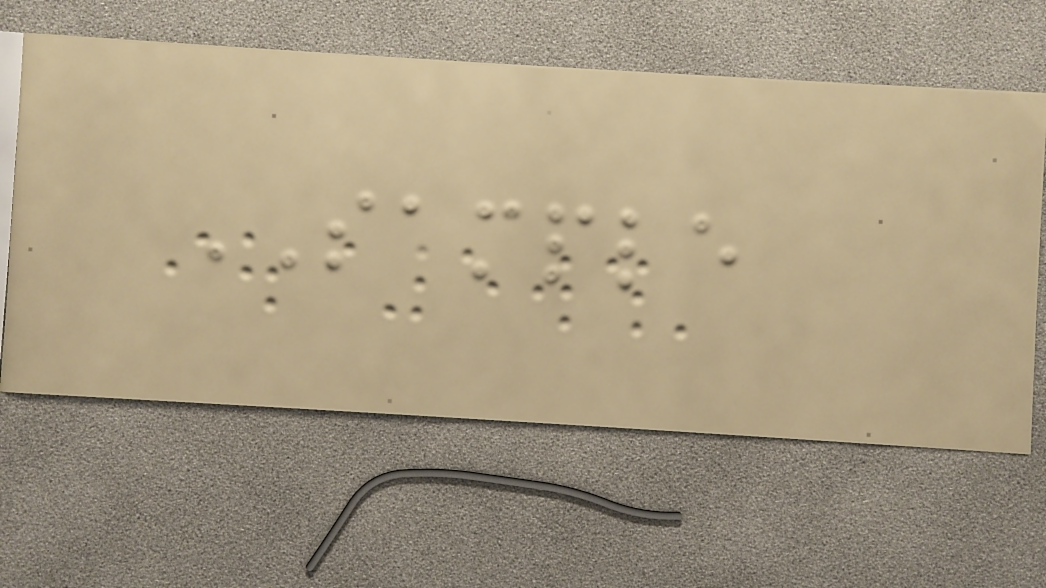SAMPLE
